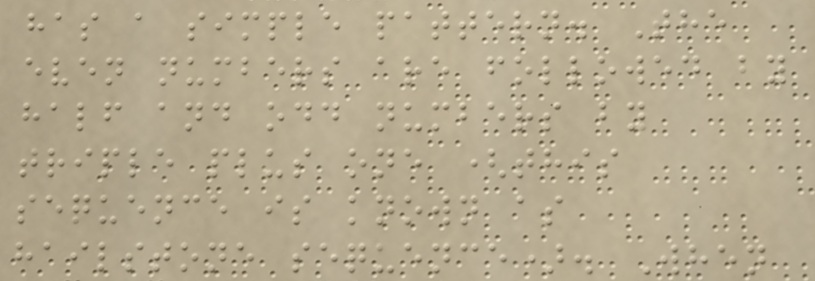has a simple pattern. The
even numbers are followed by
half and odd numbers by
triple plus one (this
sequence is known as
hailstone sequence). When
